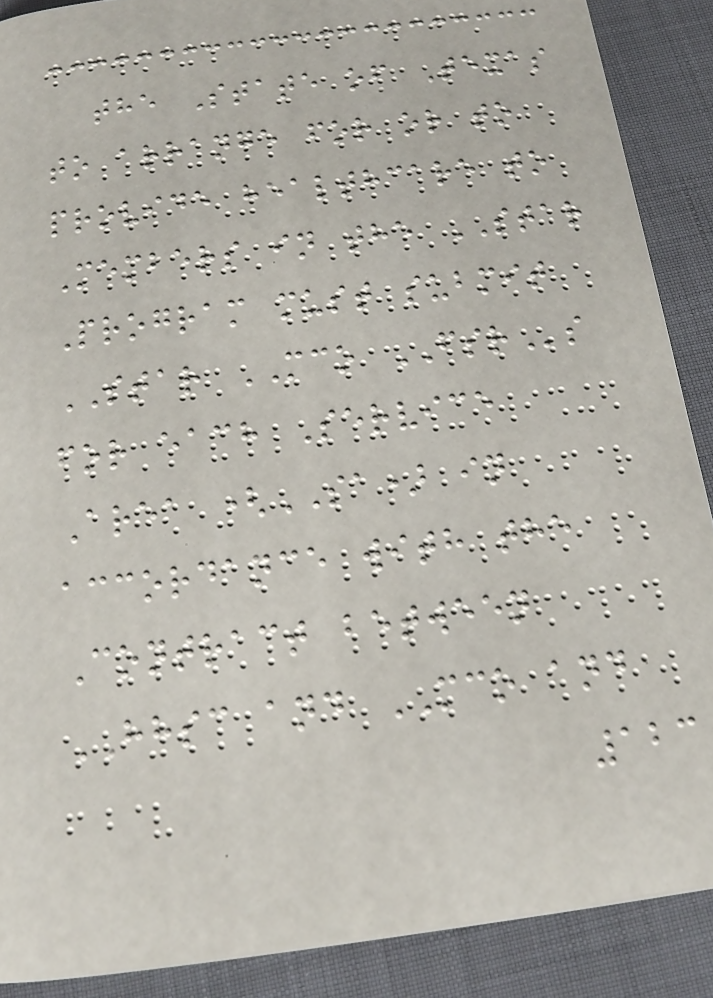the State of Texas
to arrange for or to
provide healthcare to
Members in the STAR
Program must submit
STAR MCO FSRs
for each Service
Area (SA) in
accordance with the
Contract between
HHSC and MCO and
123
